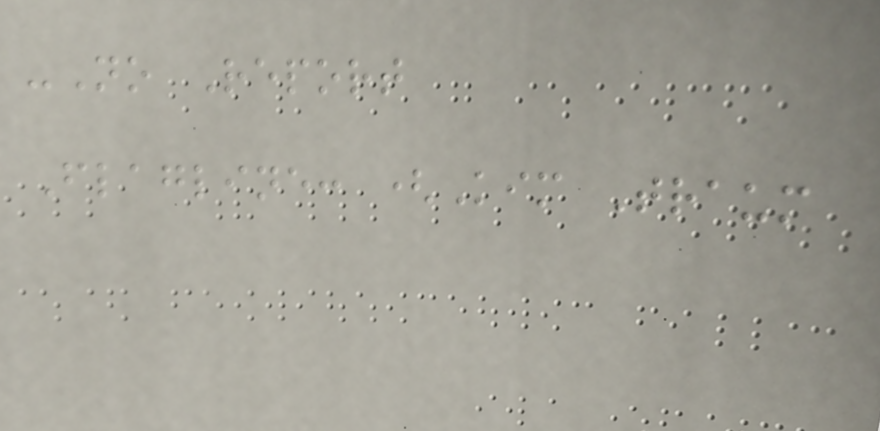-No Report
Flagline: (Kim Traum
